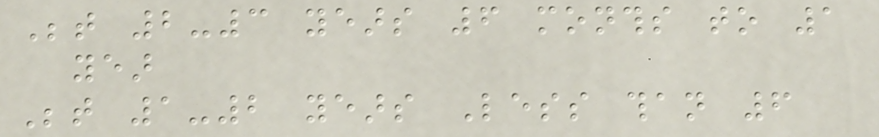Between 2-3 years 6 months to 1
year
Between 1-2 years Less than 6
